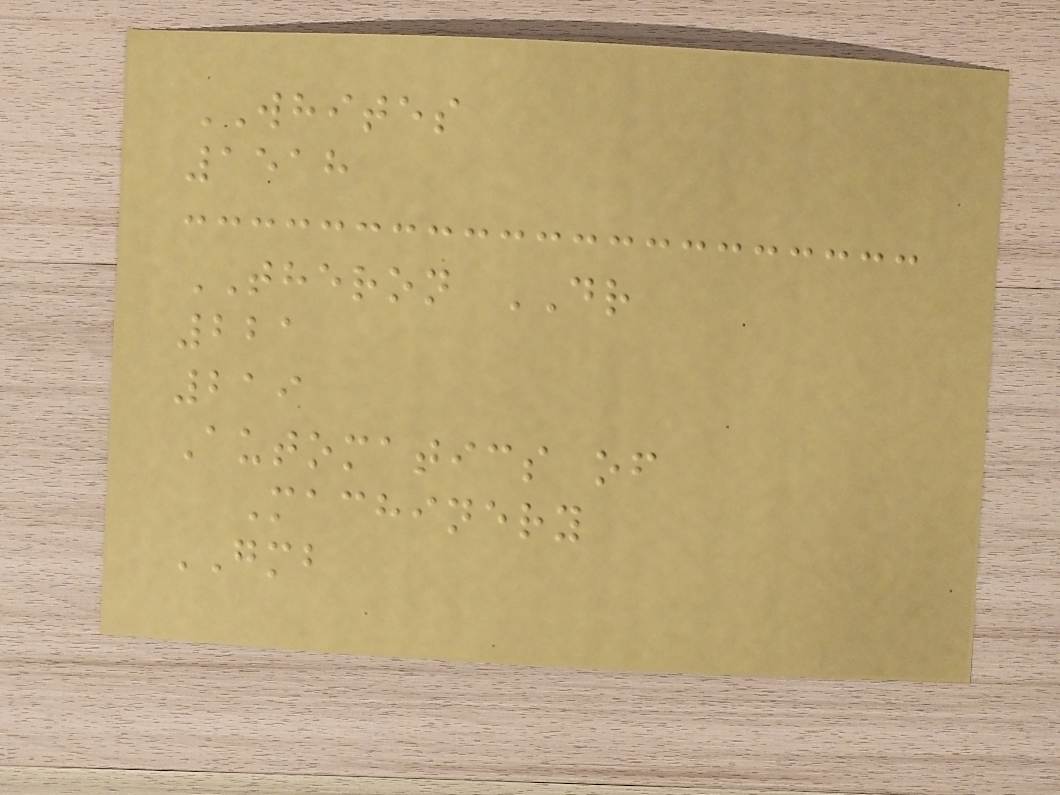WHITES
1518
THERON DR
221
219
Automatics of
Machinery
GMB
